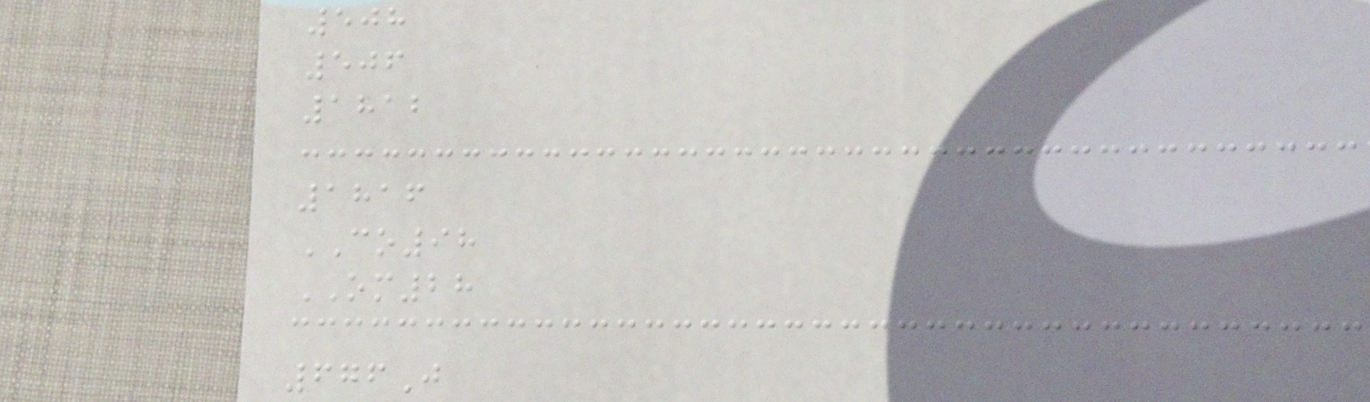508
506
1812
1816
CO98
OM28
676J
